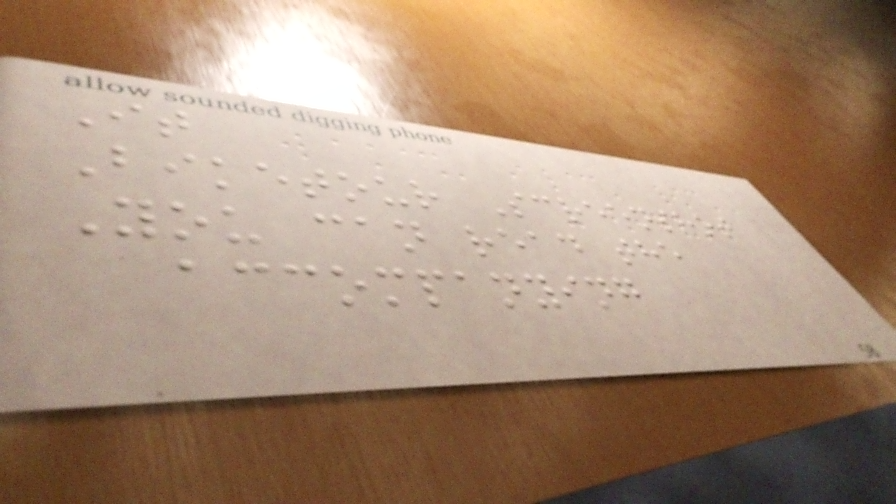It
Biketour Screenshot
You can read the
accompanying
